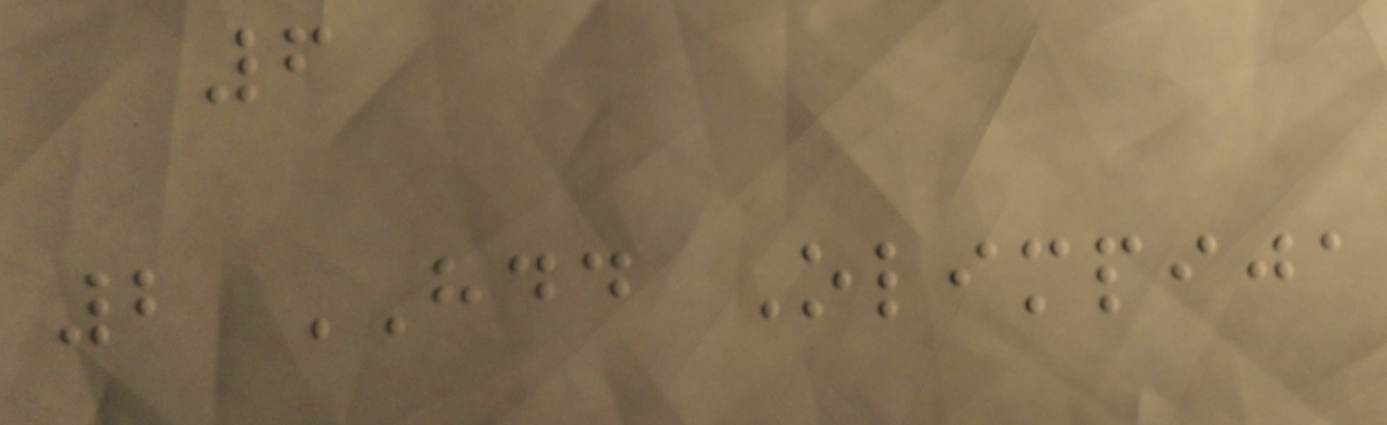6
2 HDD Olimpija
